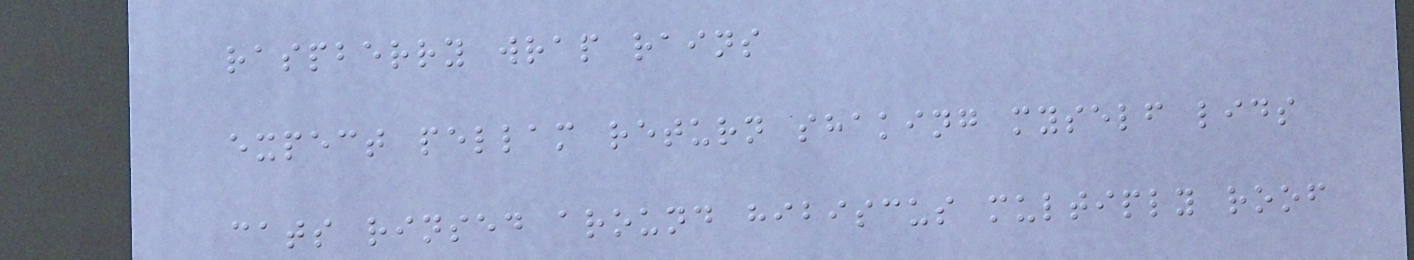raspberry wrap rains
expect pellam return shaking myself lids
cats rinsed around hibiscus multiply roof
